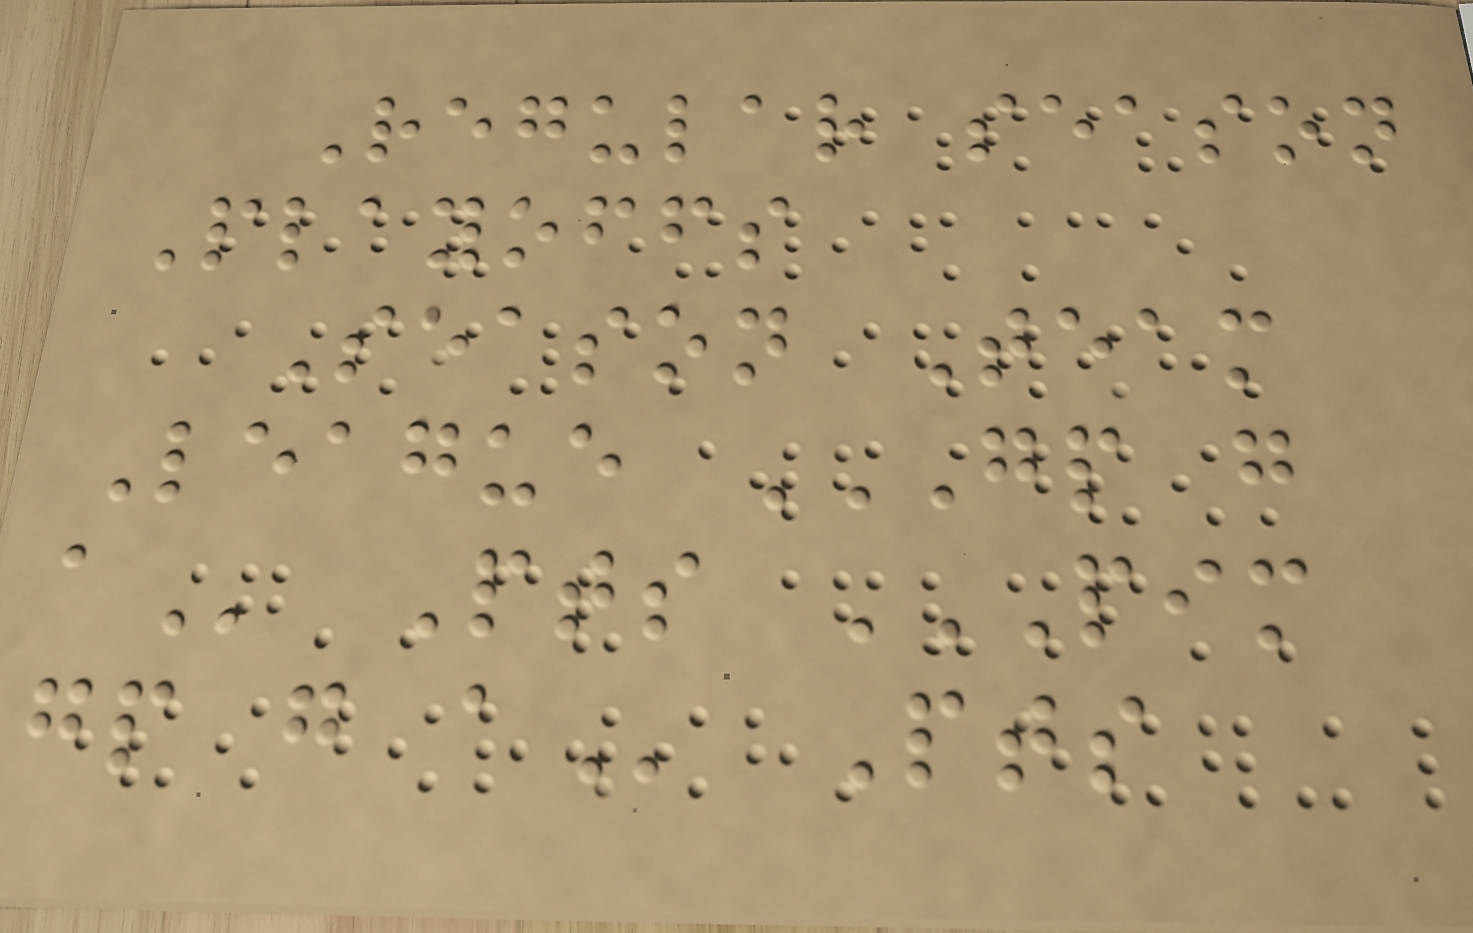Regular season
Playoffs
Season Team
League GP G
A Pts PIM
GP G A Pts
